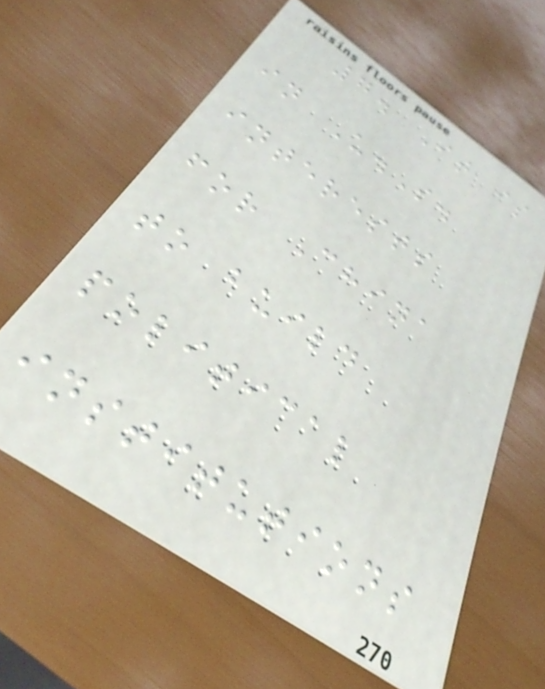7. It is
in U.S.
interests
for China
to build
political
institutions
